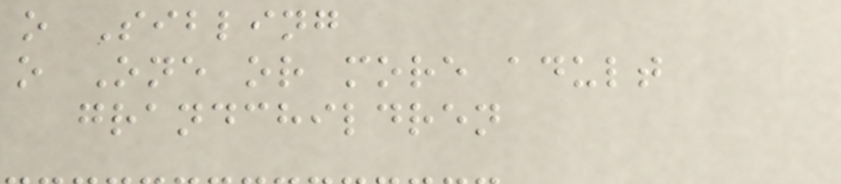o Sibling
o One or more adult
grandchildren
